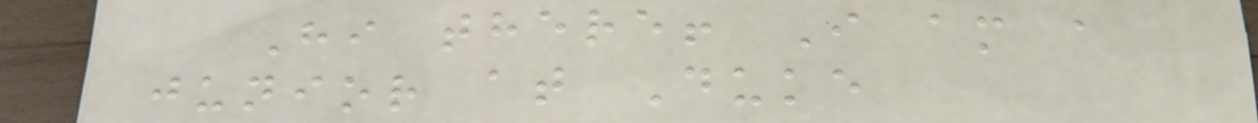Hi there! I am a
junior at Duke
